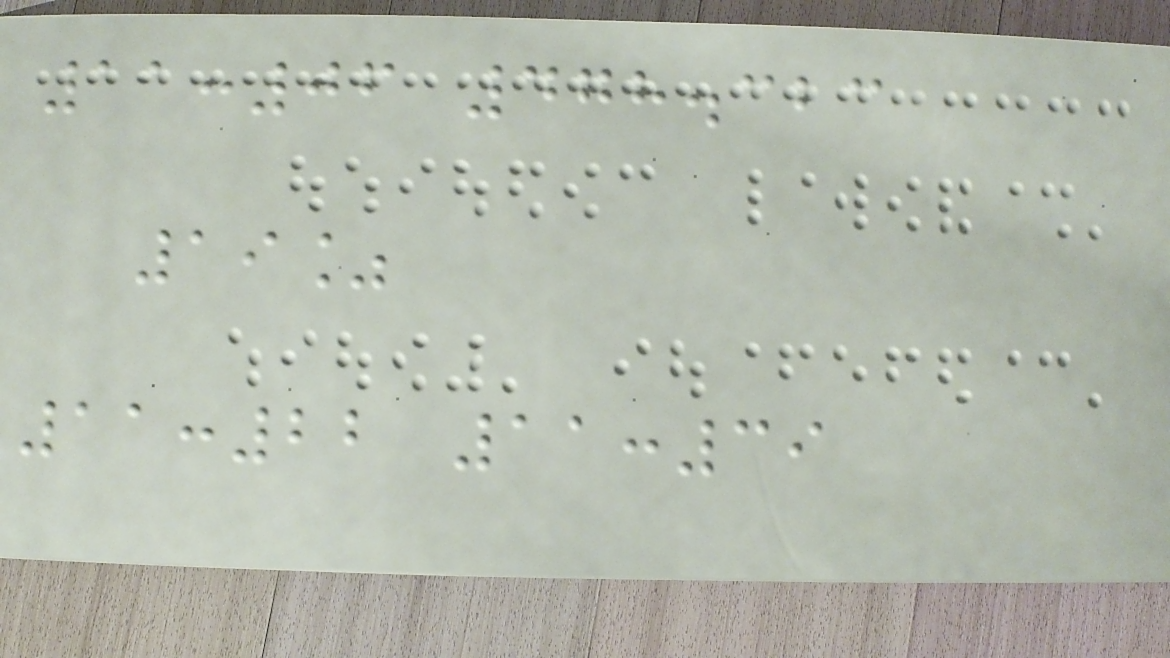11:06 478.323
19%
11:22 11:39
